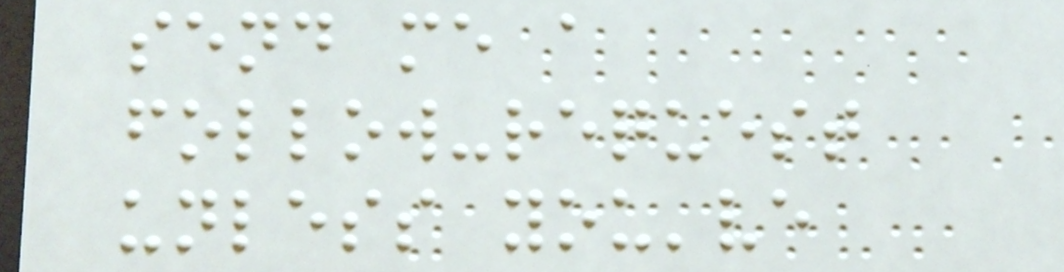send me a
follow-request
unless you've
